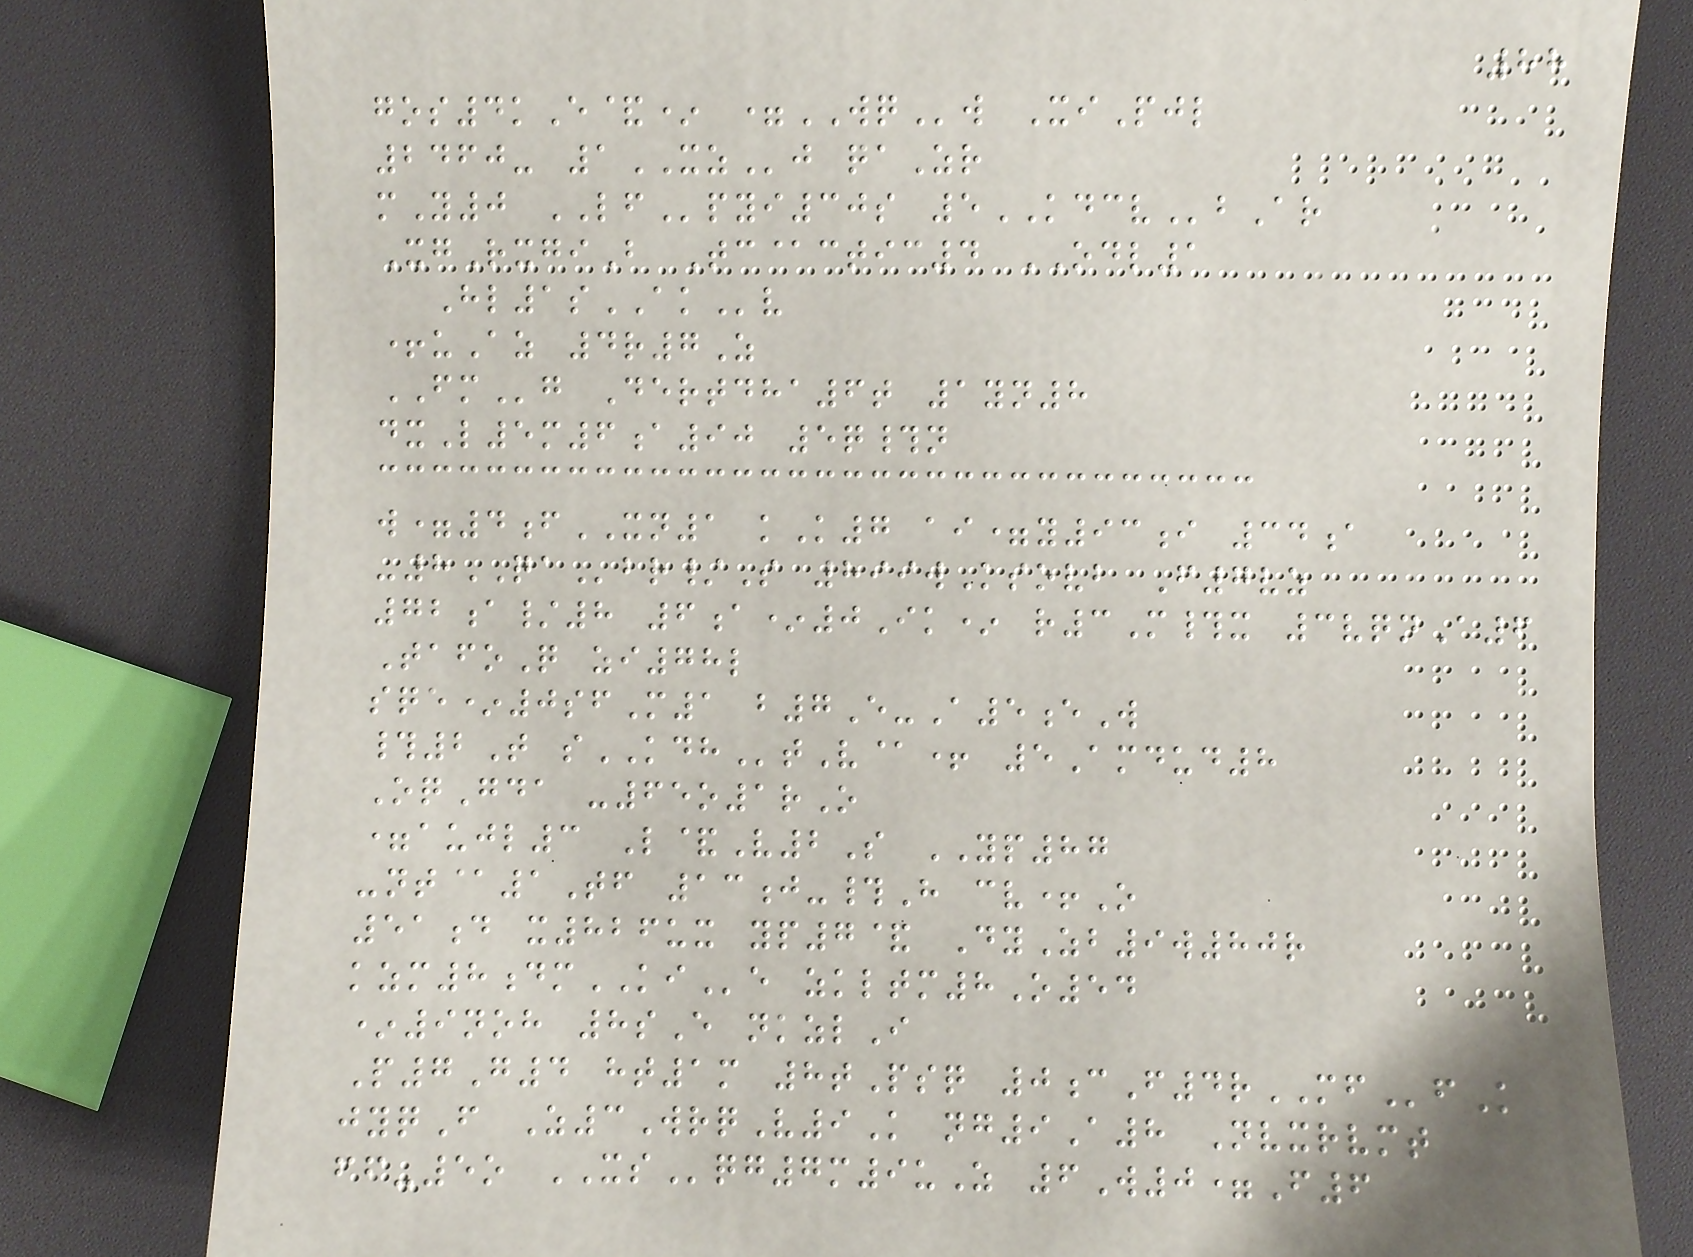88
gos4kE&* =WQw XiPjl
2460- 1XZj qaZr
mY0 LFpyi30s 5KDCVbAr
XgRxgiB Tc@ctic4 ODL1
Hl1sAKv
+uAz 4r7Z
FMg Dertdha6t 1yn8
dxL5m6a90 5q#n
w=4fXN1 kK7 ai=y93i 34a
-8QAbr/S 899wKsovb F7vz
72a/8 6a*0Ik* r3M#x 3vqnA6
TafoQ zi78l
sqe*0sfM1 b7E-A5eW
#2T sKDHtV@+ 5Amdud8
OqGda -65o1rO
=aujl3 L&V2S YP87
-nt@1Tf 13j-#H cv+O
51d x826ux yp7& DyZb9w80r
kzm8dmKIe zkltm8O54
*9noh 8sE nkzlI
P7G4 ht1m 8tPsq 0cF4rMFfK
jyqF Z3WrqV9K ng9A8 Nvxrvmt
ff-5o XSqg7m9uZ 6W0=F6
